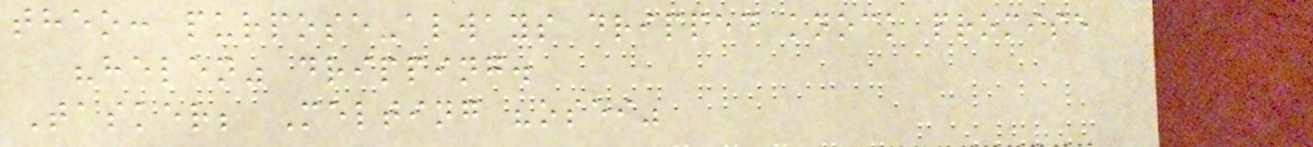theo: purpose-always dripped knock promise
"helen" dripping.
Tasker; Melting "osei"
